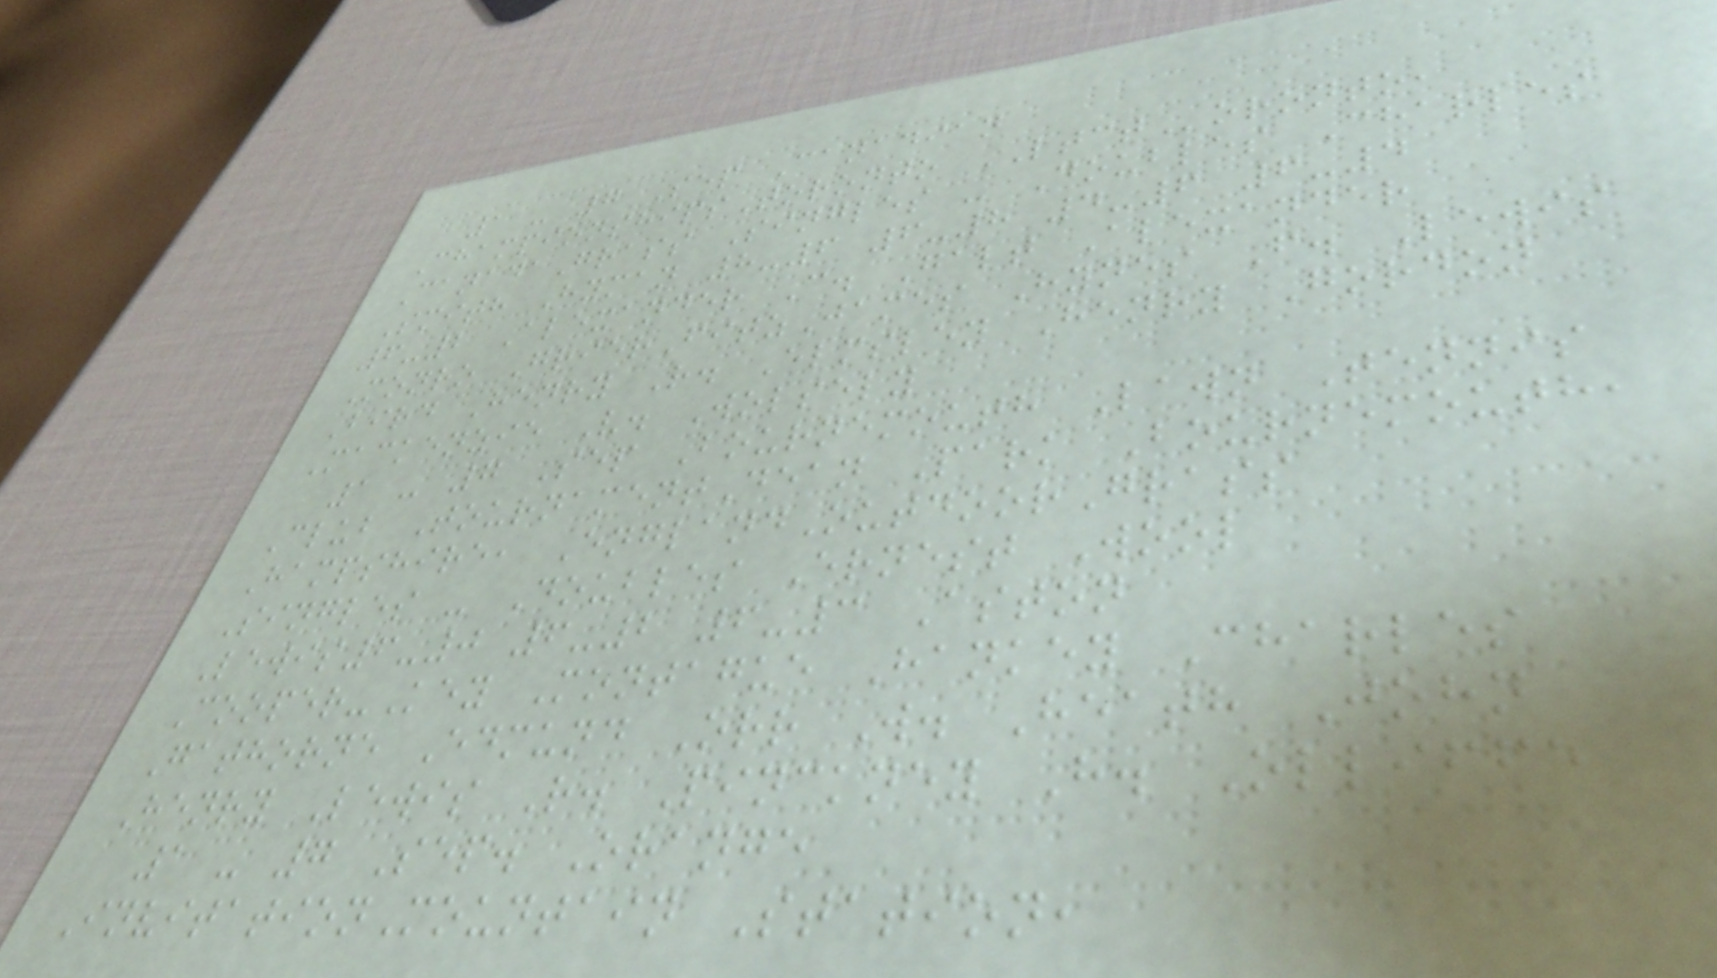1 - 7 Sep Canadian
ChampionshipsToronto LTCToronto,
CanadaGrass Singles - Doubles Charles
Smith Hyman 8-6 6-8 4-6 6-4
6-2 Alexander C. Galt Alexander
Monro GrierFitzJames Hynes F. Lewis
Bird Henry R. Elmsley Henry Gordon
Mackenzie V. Wolsely
1 - 7 Sep Bournemouth Lawn Tennis
Club TournamentDean Park Bournemouth,
Hampshire, EnglandOutdoorGrass
Singles - Doubles Ernest Wool
Lewis6-0 6-2 6-3 Aston
Cooper-Key Montague Hankey Charles
Gathorne Edmund Orr W. Heath John
Henry Lewis R. Pinckney H. Olliffe
1 - 7 Sep. Orange
InvitationMountain Station,
